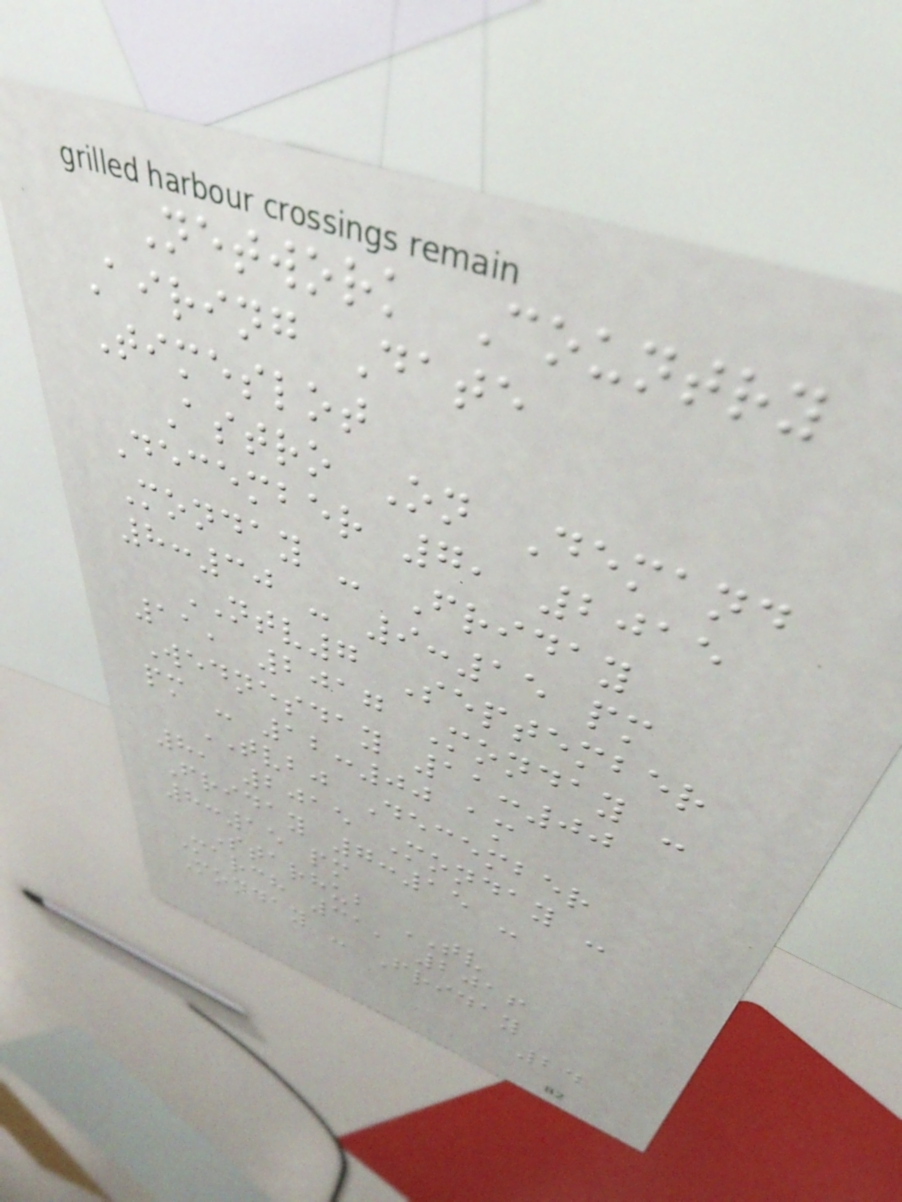Network Country
Airing Date
Timeslot
Astro On Demand
December 7, 2015
Monday - Friday
8:30 - 9:15 pm
NTV7 September
11, 2017 Monday -
Wednesday 11:00
pm - 12:00 am
TVBJ December
8, 2015 Monday -
Friday 7:15 -
8:15 pm
Starhub TV
March 31, 2016
Monday - Friday
24
